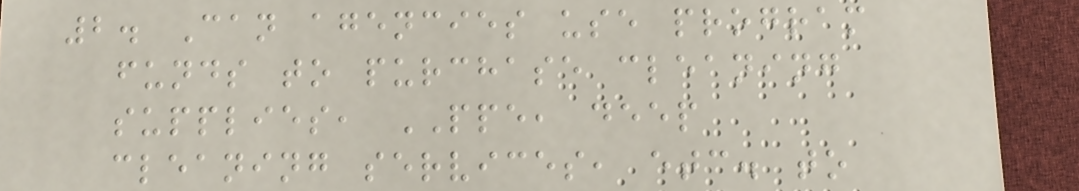2. Can agencies use program
funds to purchase cleaning
supplies, PPE, deep
cleaning services, etc. to
